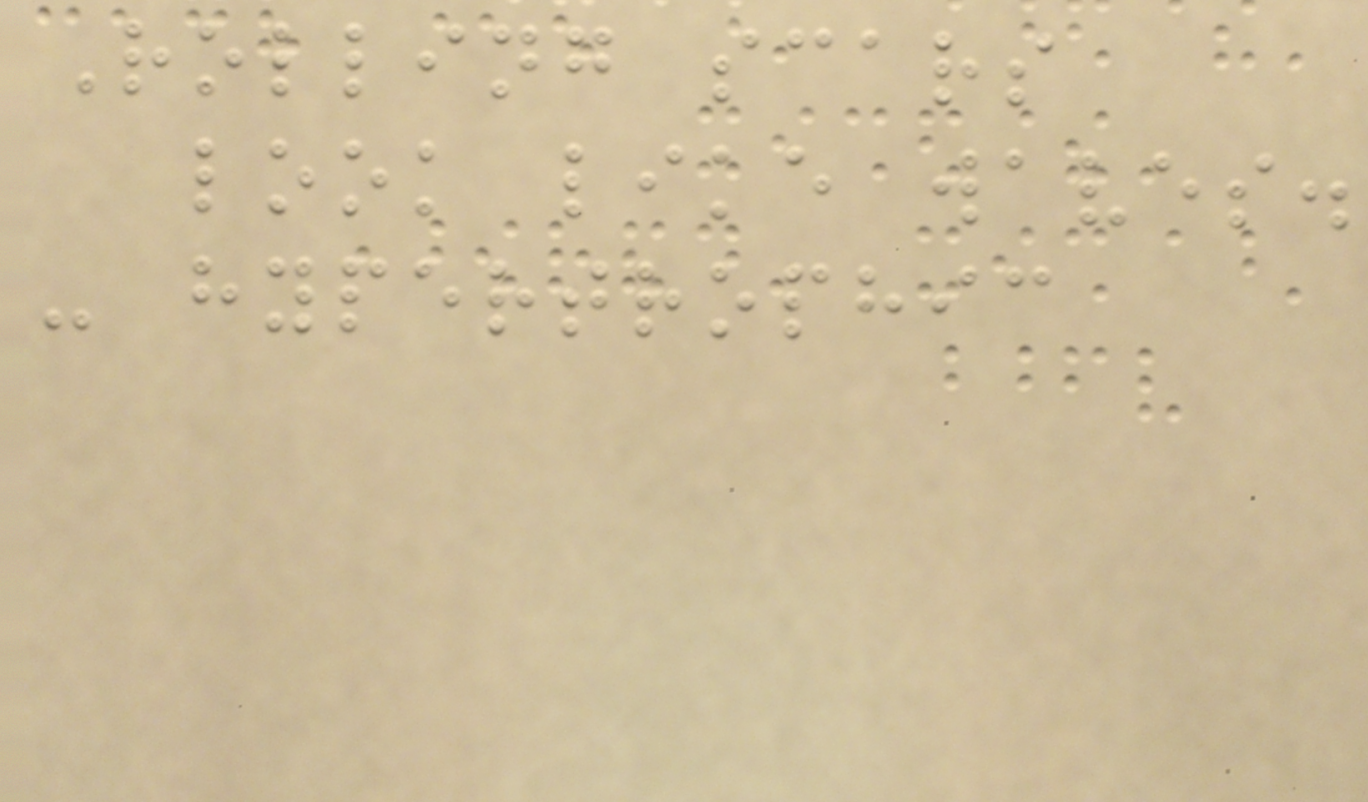Rolling scars
look like waves.
- hypertrophic
